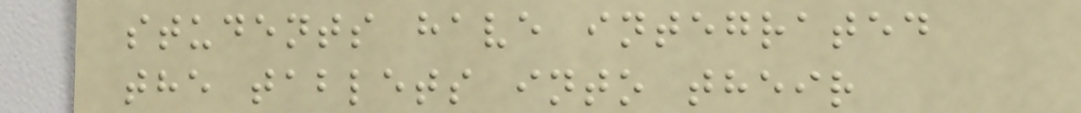students have integrated
the tablets into their
